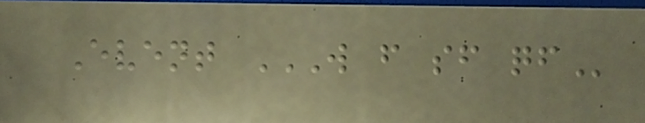Event W F SF QF
